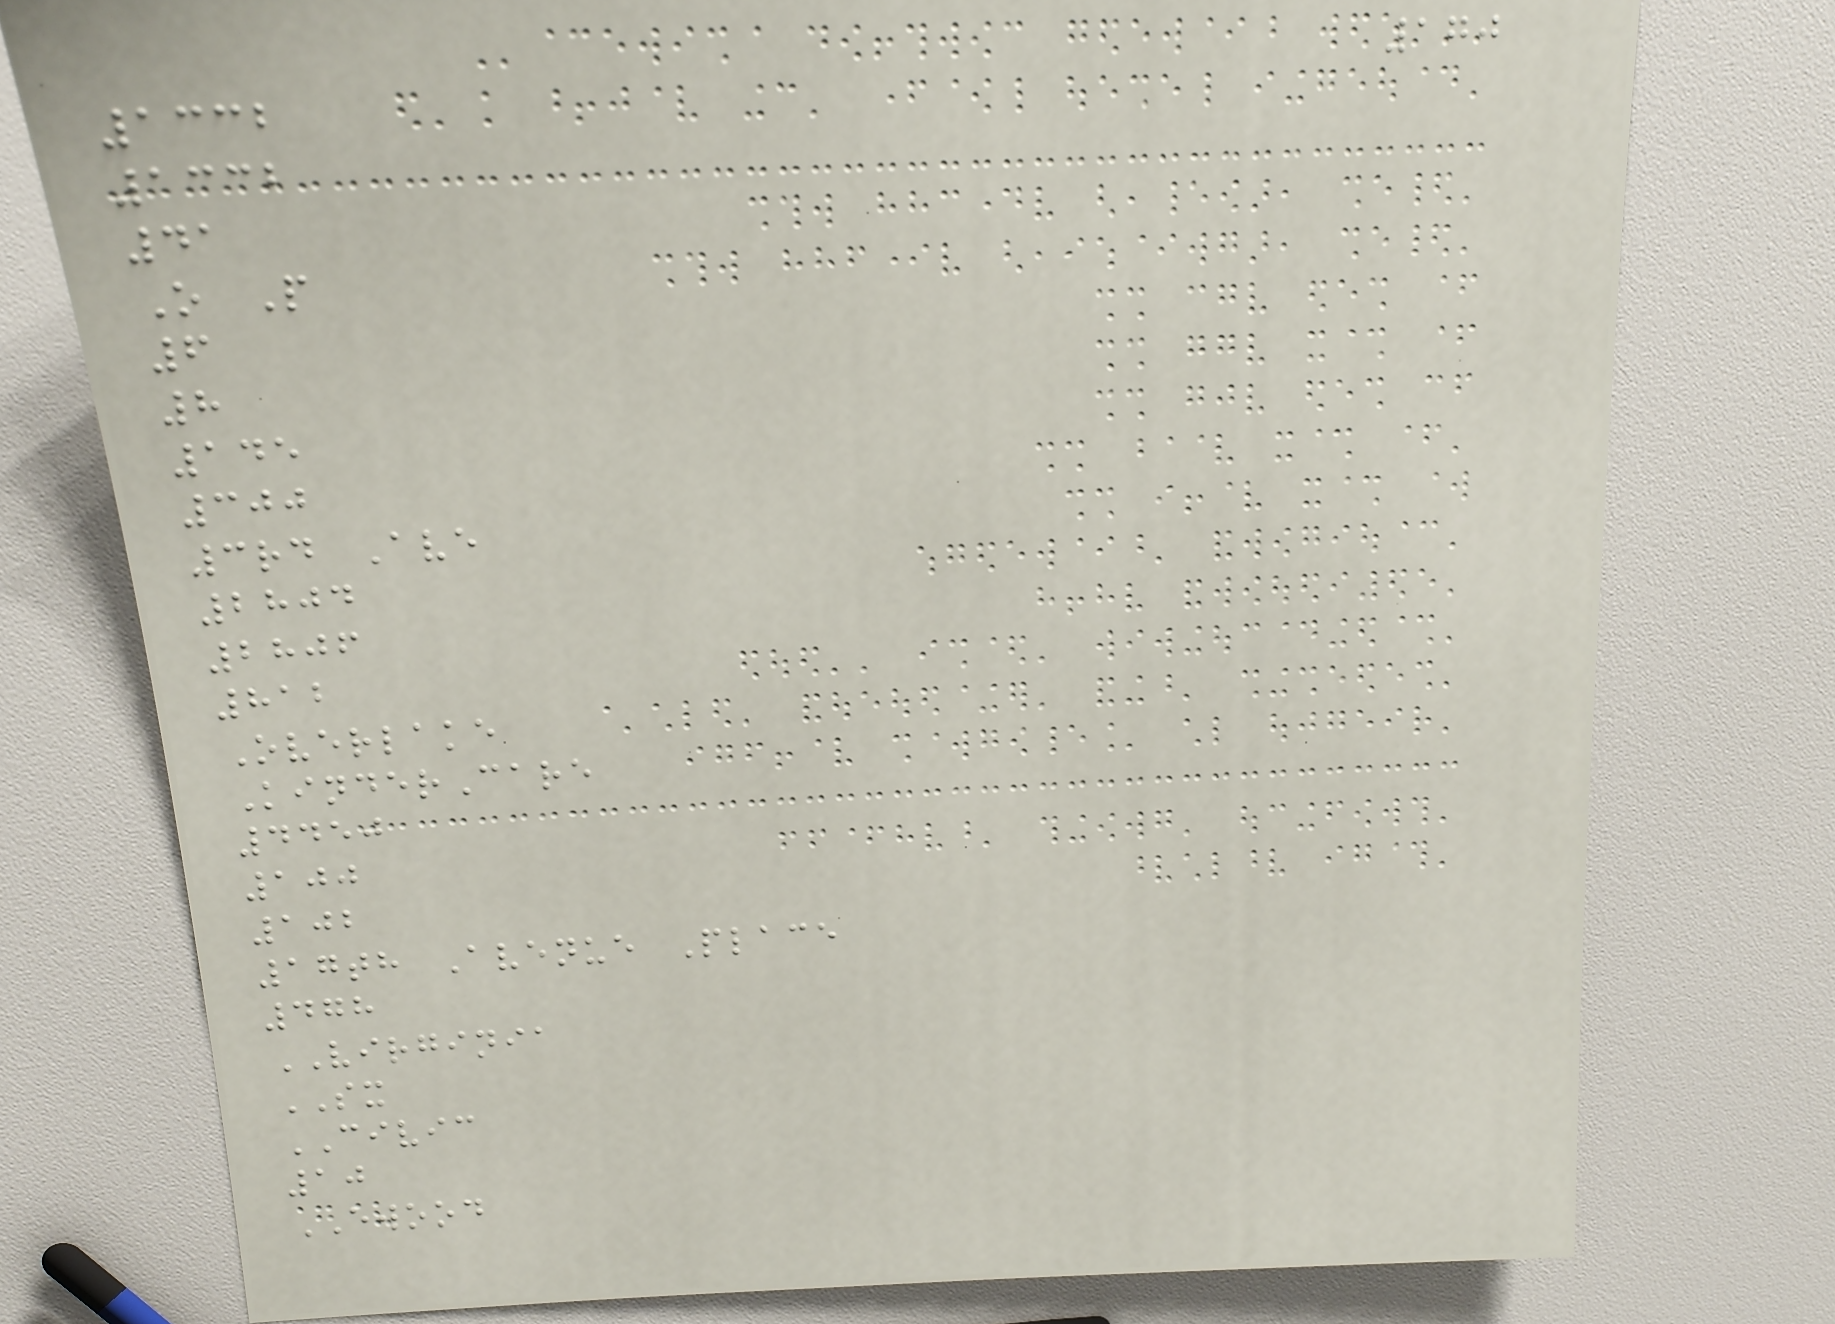170
1332
1332
41
O P
6
8
145
300
3rd Ave
2804
2806
812
Overlake
KinderCare
4450
100
102
17th Avenue Place
478
VIRGINIA
SX
CIVIC
10
EWOOD
